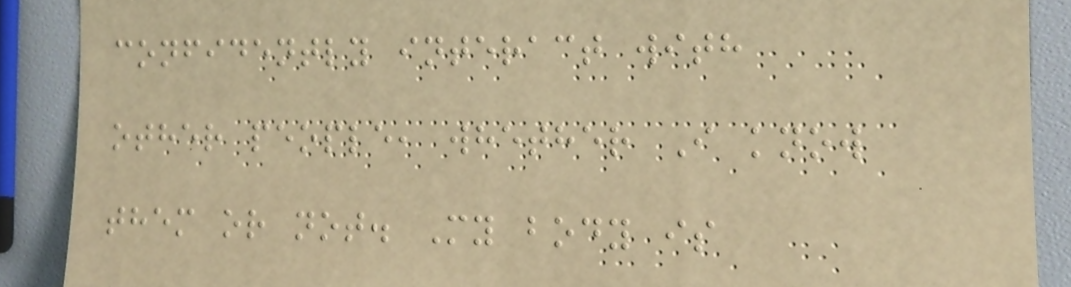confidently interact with
other people, whether I know
them or not. My body is
